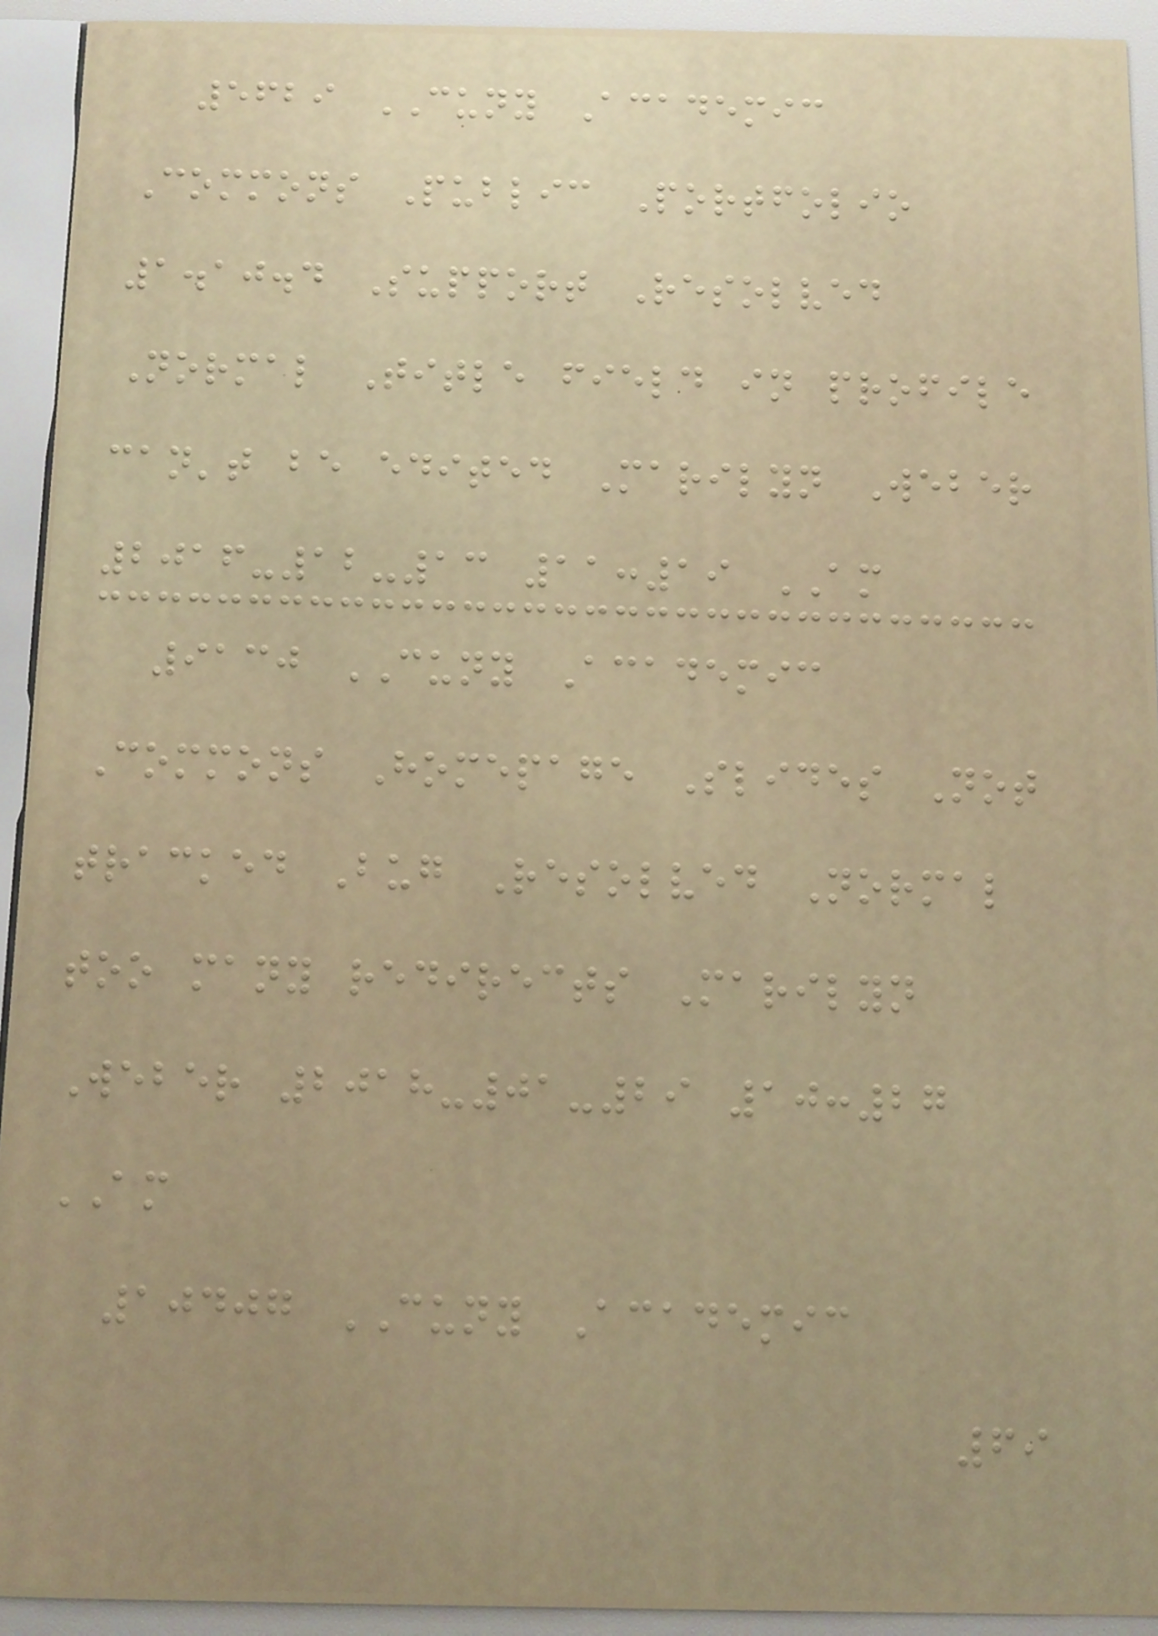5629 CUNY Academic
Commons Public Portfolio
1.10.4 Support Resolved
Normal Title field in profile
can't be edited Marilyn Weber
2016-12-13 11:19 AM
9130 CUNY Academic
Commons Homepage Slides Not
tracked Bug Resolved Normal
too many redirects Marilyn
Weber 2018-01-29 10:27
AM
10407 CUNY Academic
69
